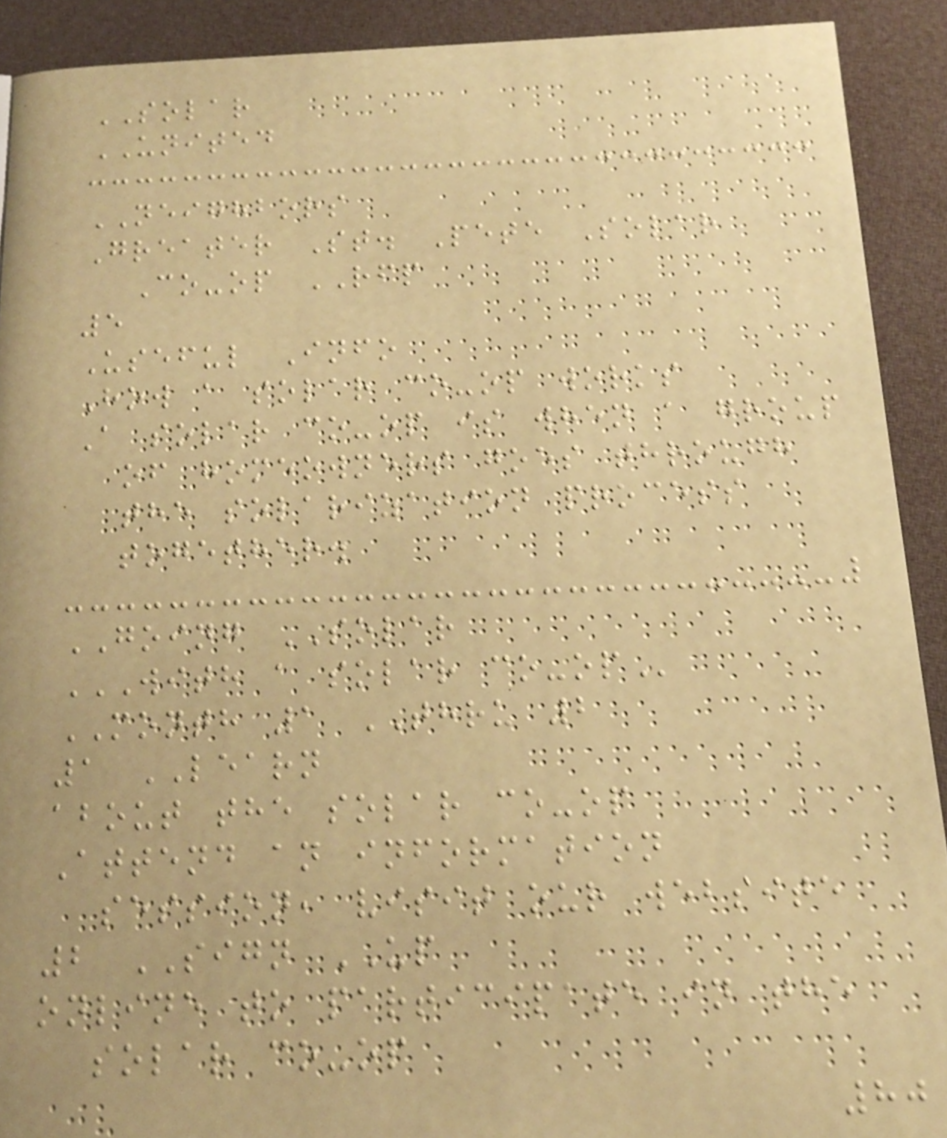SOLAR
UNITED
NEIGHBORS
Greater St. Pete Solar
Co-op RFP
5
Useful Info
How a solar co-op works
A solar co-op is when a group
of homeowners goes through
the solarization process
together.
GOING SOLAR
WITH A SOLAR CO-OP
MONTH 1 THRU 2
1 LEARN
about the solar co-op
Attend an information
session, visit our website
2 SIGN UP
online to participate in the
solar co-op
80
